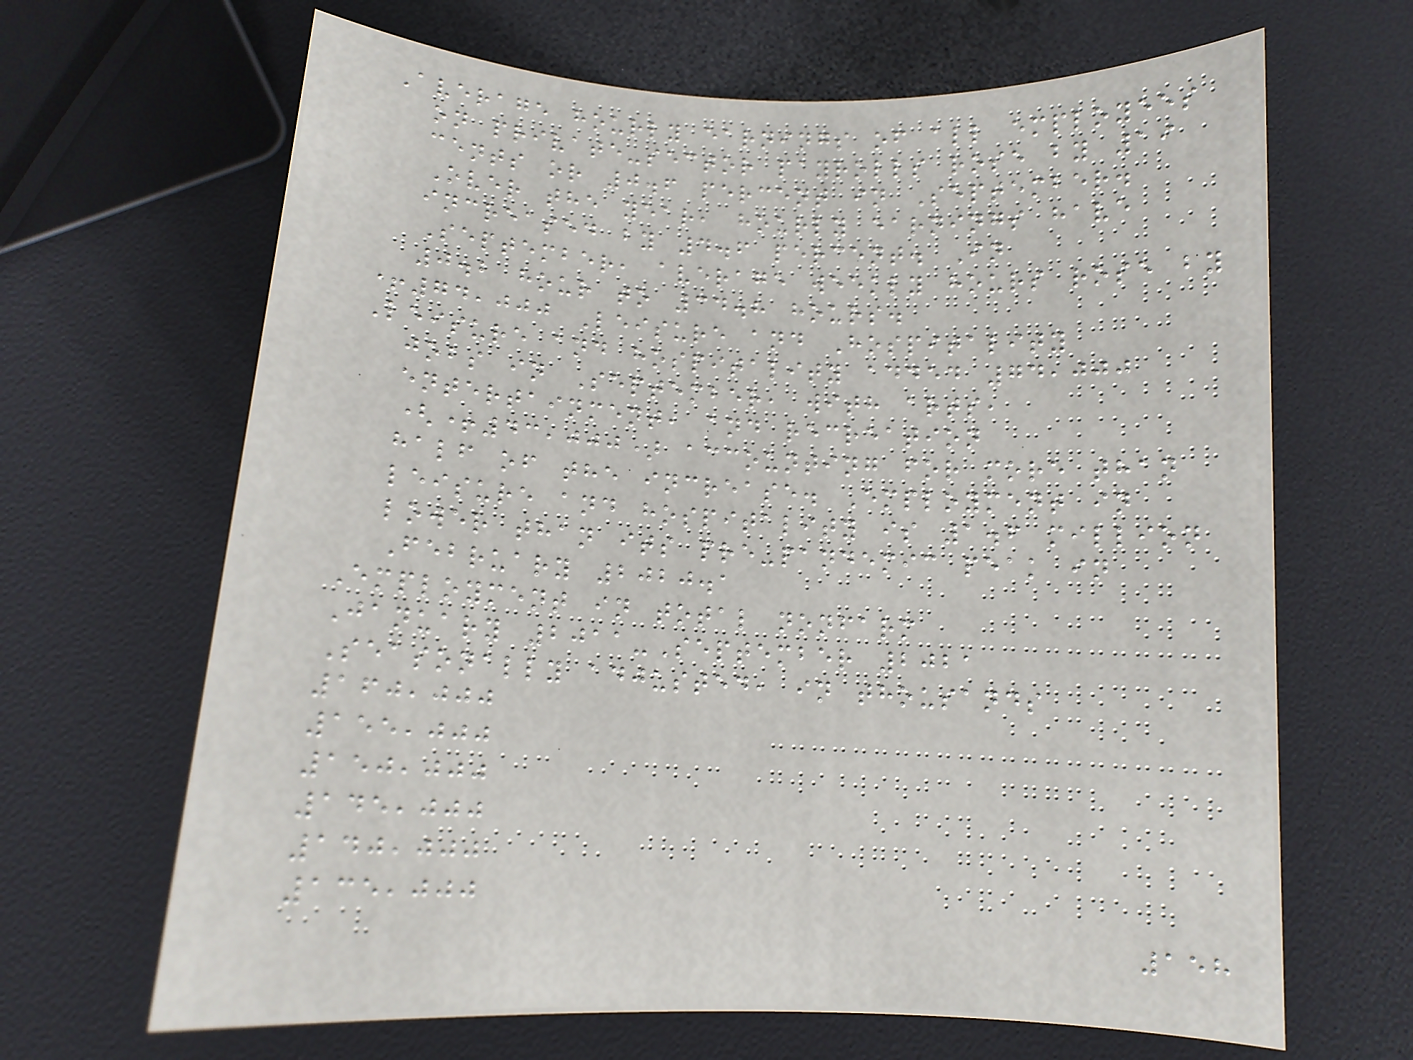Average hourly earnings of all employees
on private-sector payrolls rose by 19
cents or 0.6 percent in September.
Over the year, hourly earnings have
increased by 4.6 percent. In
September, average weekly hours rose by
0.2 hour to 34.8 hours.
+74,000 Leisure and Hospitality
Leisure and hospitality added 74,000
jobs in September, with arts,
entertainment, and recreation
(+43,000) accounting for more than
half of the increase. Employment in
leisure and hospitality is 1.6 million
lower than its pre-pandemic peak in
February 2020.1
Employment in total nonfarm
January 2011-September 2021
Seasonally adjusted, in thousands
160,000
155,000
150,000
145,000
140,000
135,000
158
